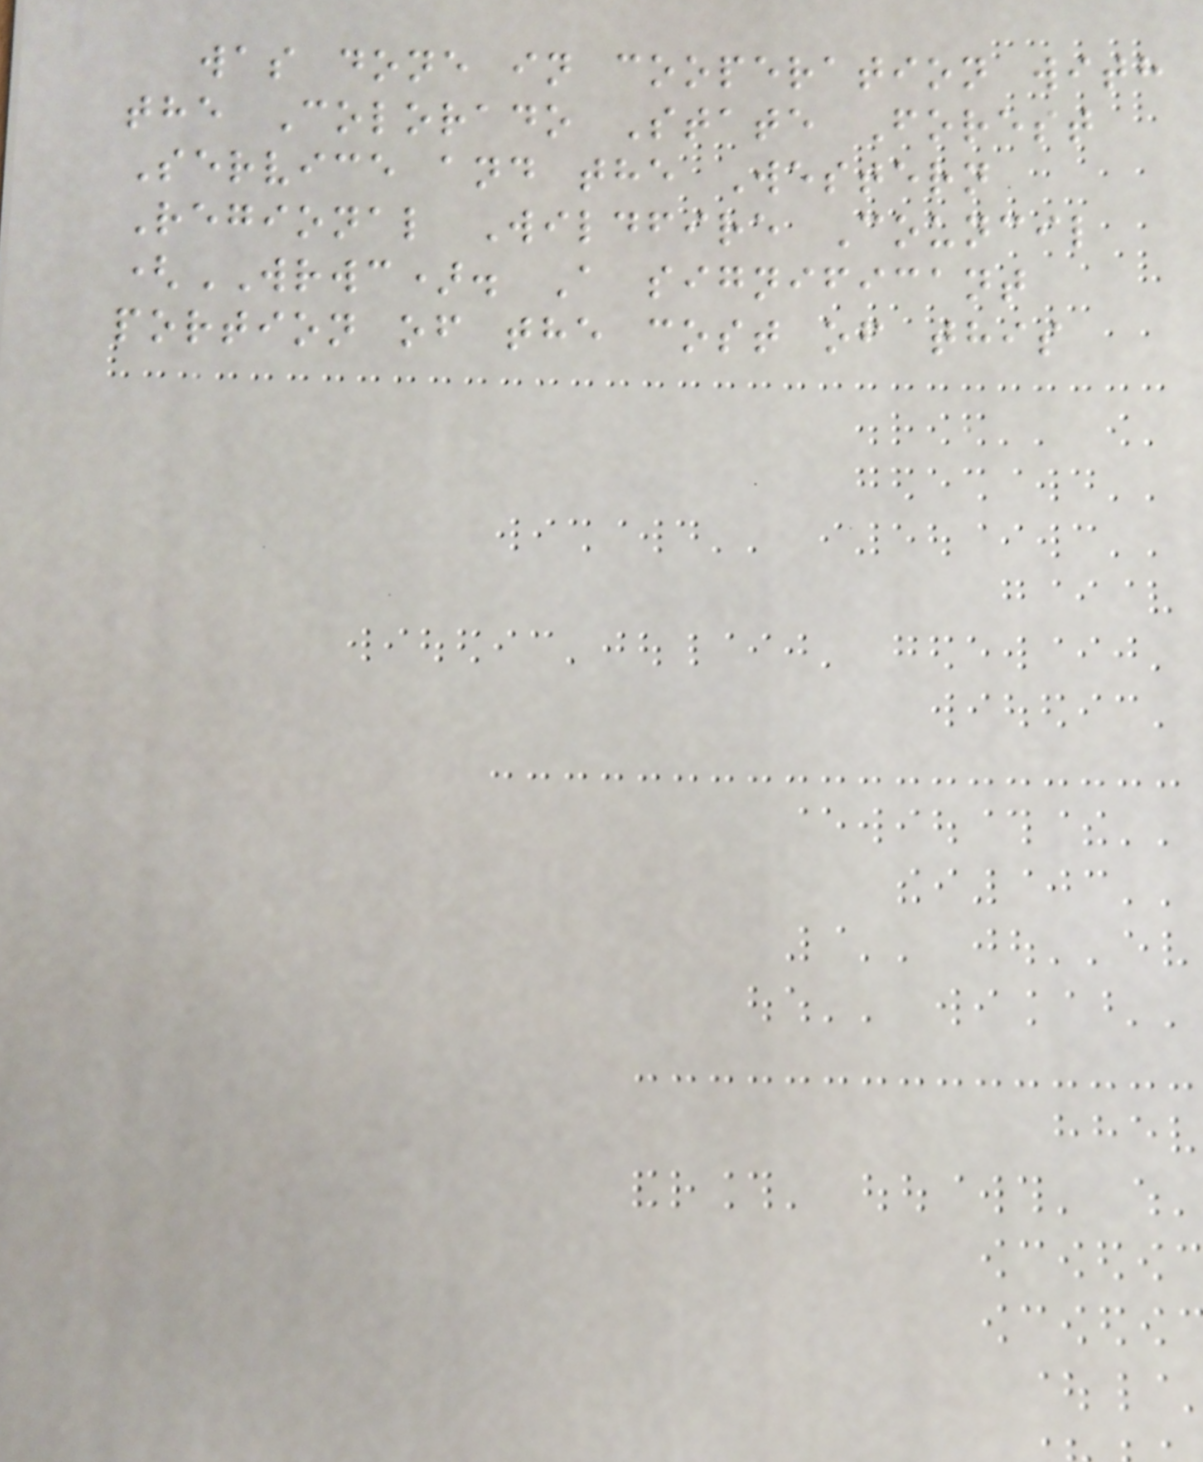was done in cooperation with
the Colorado State Forest
Service and the Western
Regional Wildfire Council
(WRWC). A significant
portion of the cost of this
